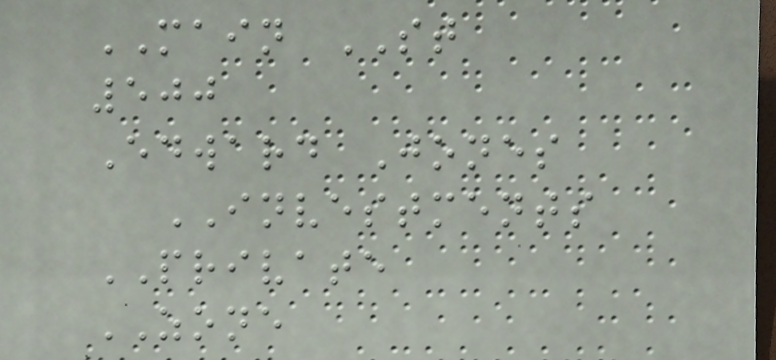MAIN ST
500
Edward Jones
INVESTMENTS
PRIVATE
ZONE
